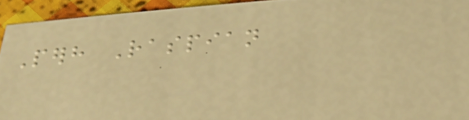Perhaps Raspian
